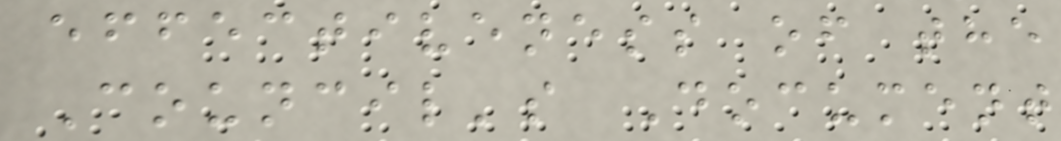effectiveness of the
Council's Document
